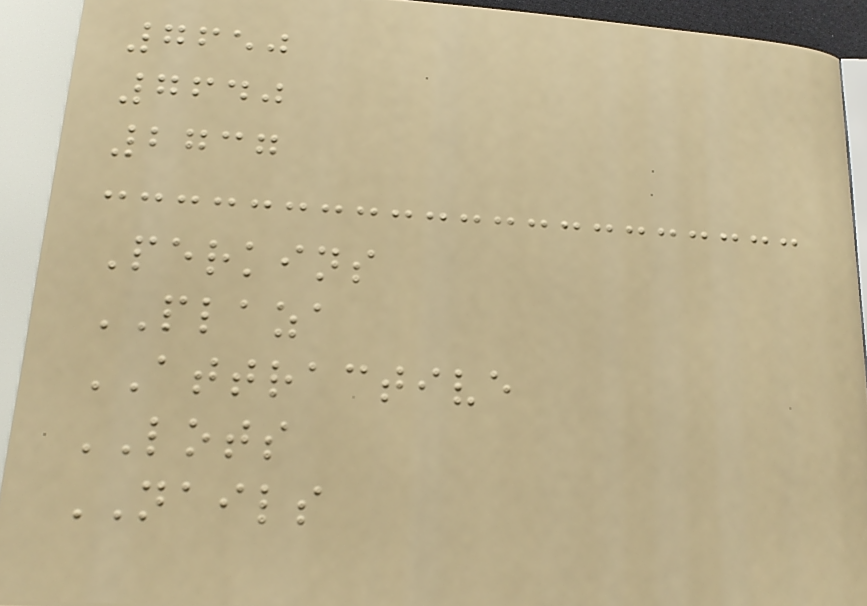7650
7640
2737
Perkins
PLAZA
ATTRACTIVE
LOTS
NAILS
